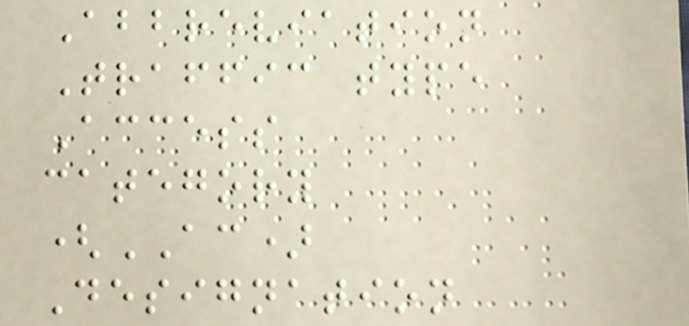Abbreviation
Traffic type
Access
category
(AC)
Designation
